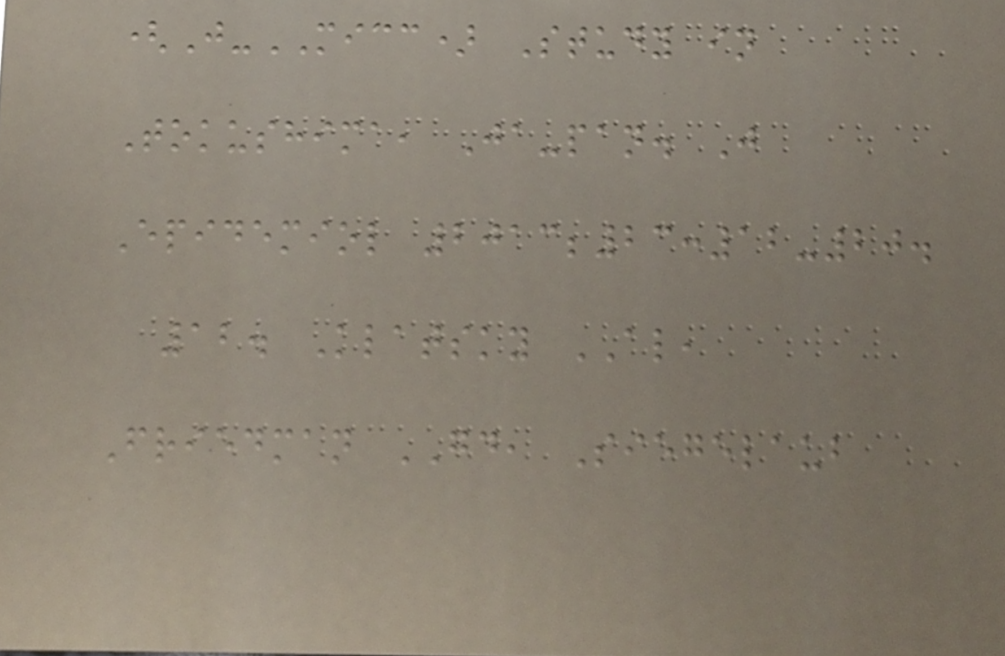(J-MICC) Study in
Tokushima, Ja-pan. J
Epidemiol 2013;23:12-20.
12. Klatsky AL,
Friedman GD, Siegelaub
